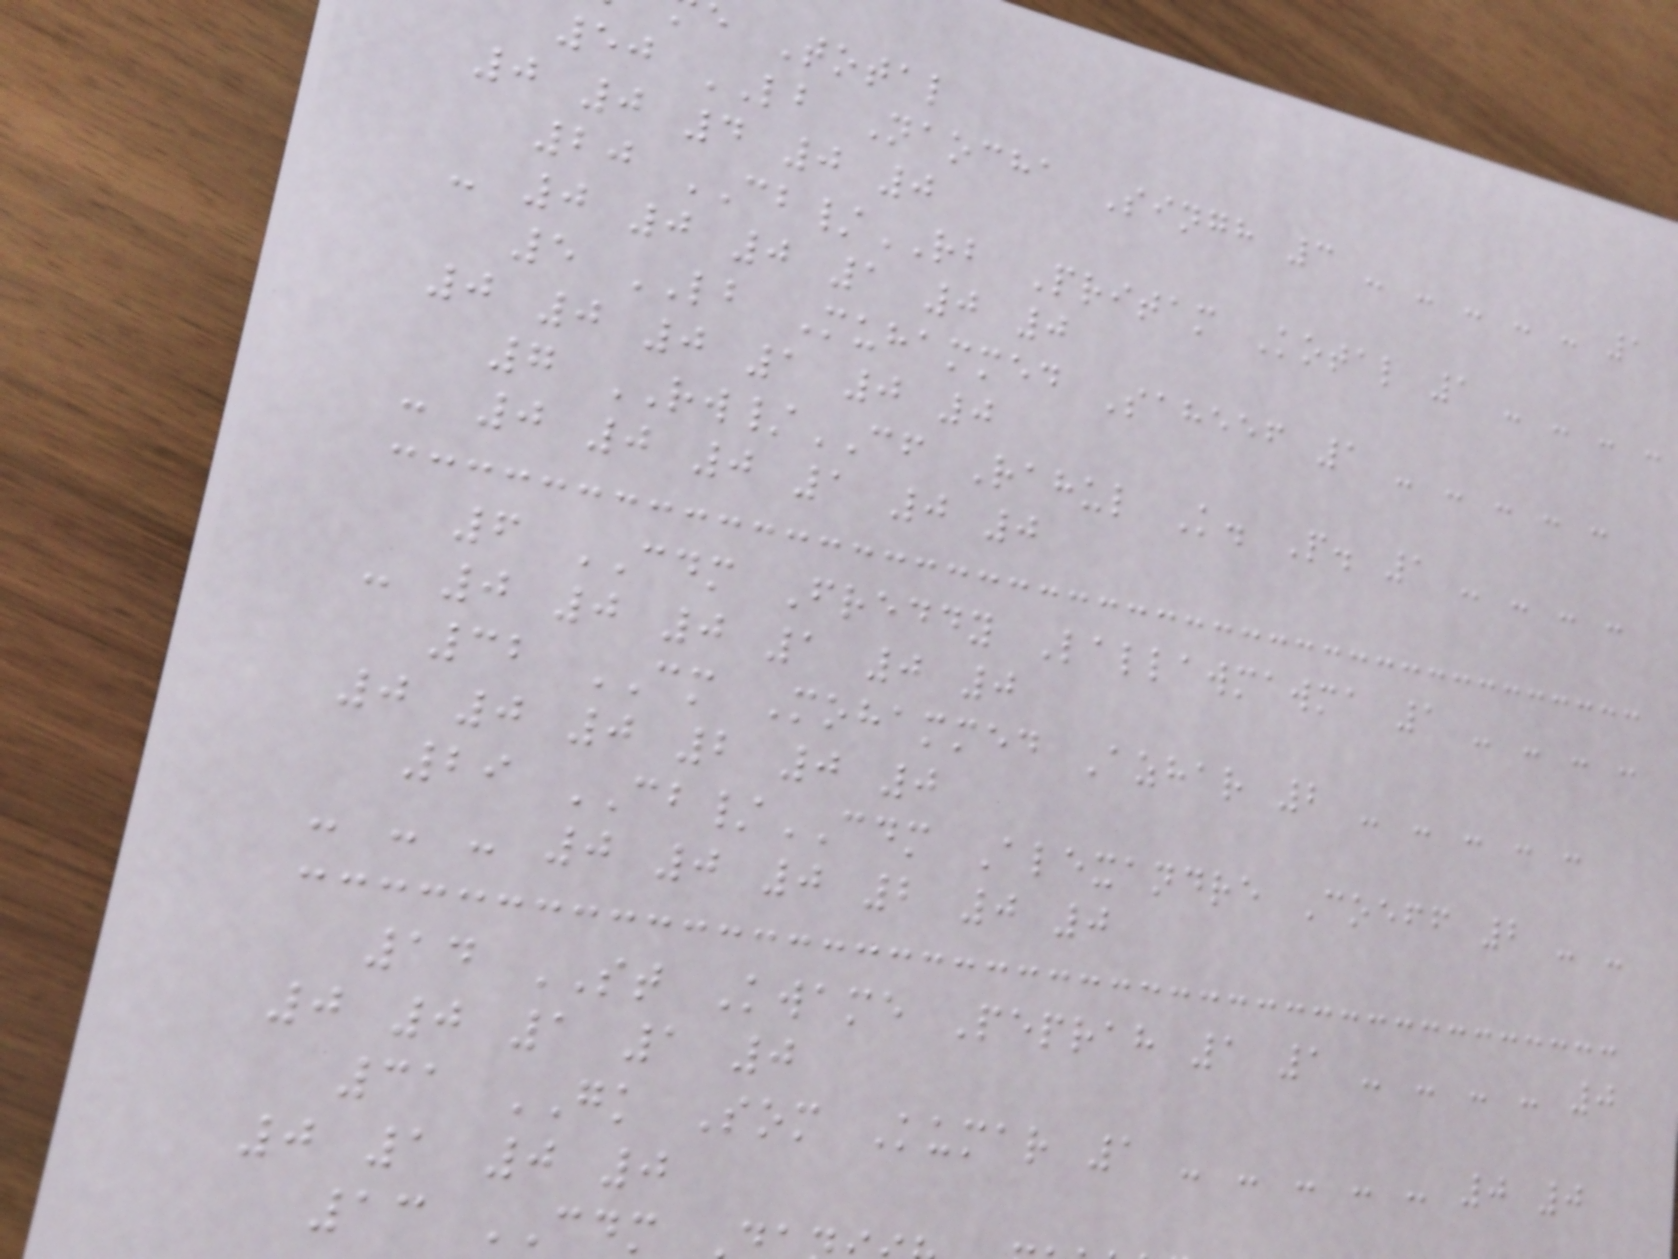e Total
50 LB Naocha Singh 3 - - - - - 1
0 0 4 0 0
20 CB/RB Pritam Kotal 1 - - - -
- 0 0 0 1 0 0
5 LB Muhammed Saheef 1 - - - - -
0 0 0 1 0 0
7 RW/CF Rahul K. P. 1 - - - -
- 0 0 0 1 0 0
6 CDM Freddy Lallawmawma 1 - - - -
- 0 0 0 1 0 0
32 CM Mohammed Azhar 2 - - - - -
0 0 0 2 0 0
29 CB/CDM Alexandre Coeff 2 - -
- - - 0 0 0 2 0 0
14 ST Kwame Peprah 1 1 - - - - 0
0 0 1 1 0
31 GK Som Kumar 1 - - - - - 0 0
0 1 0 0
